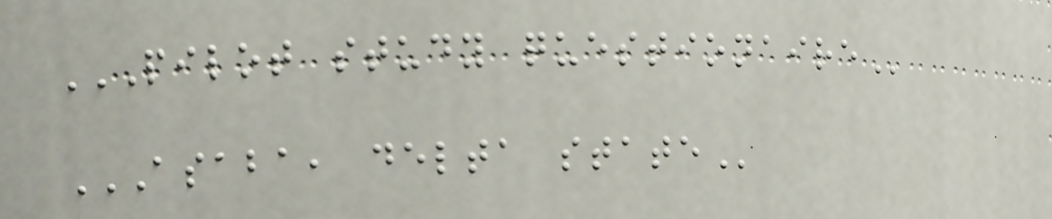PILOT STUDY QUESTIONAIRE
ASABA, DELTA STATE
